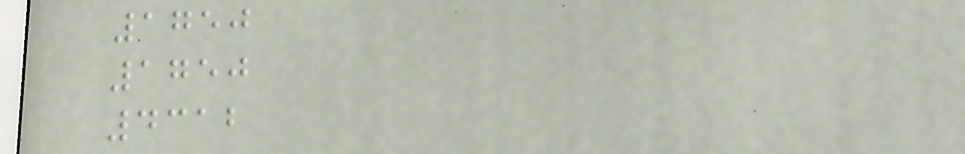1750
1750
4312
